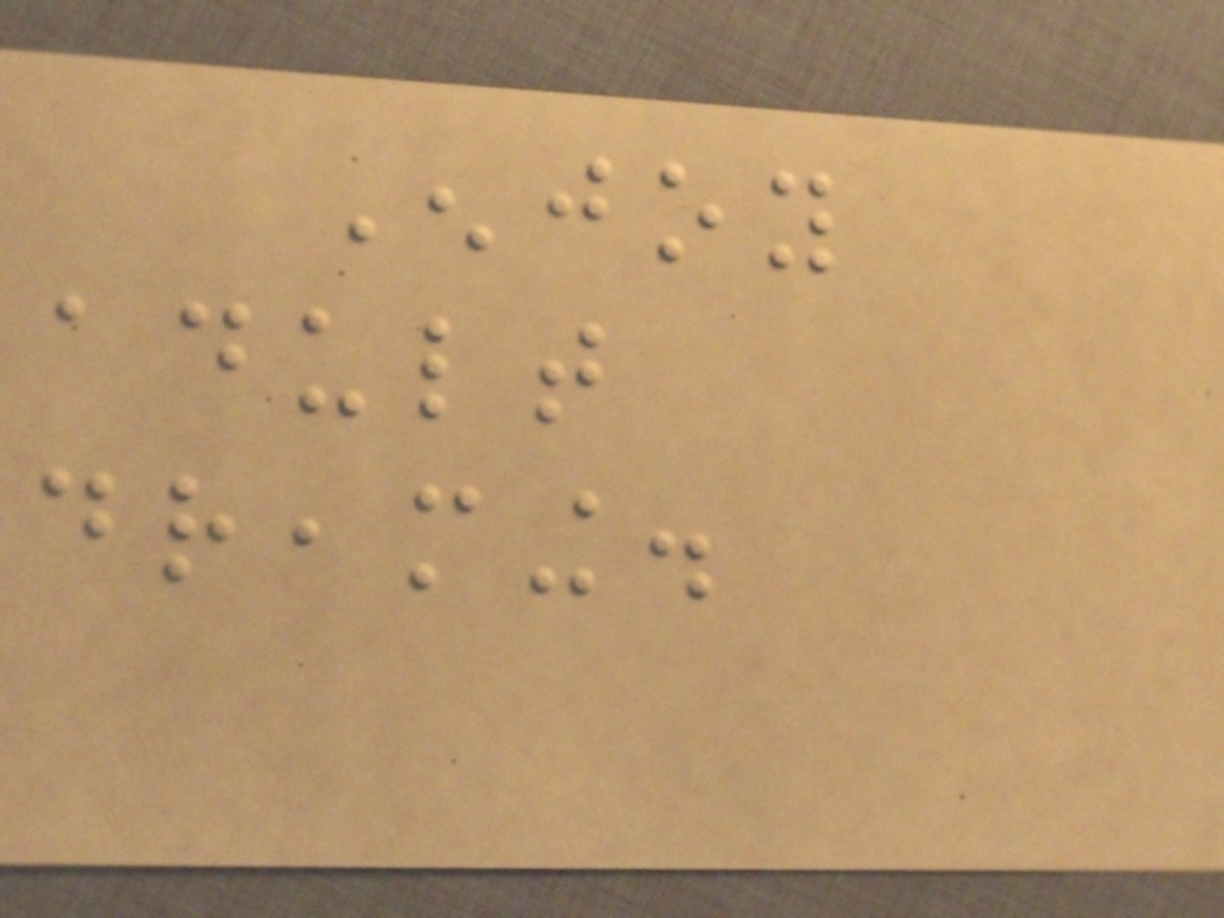Enjoy
adult
dreaming.
